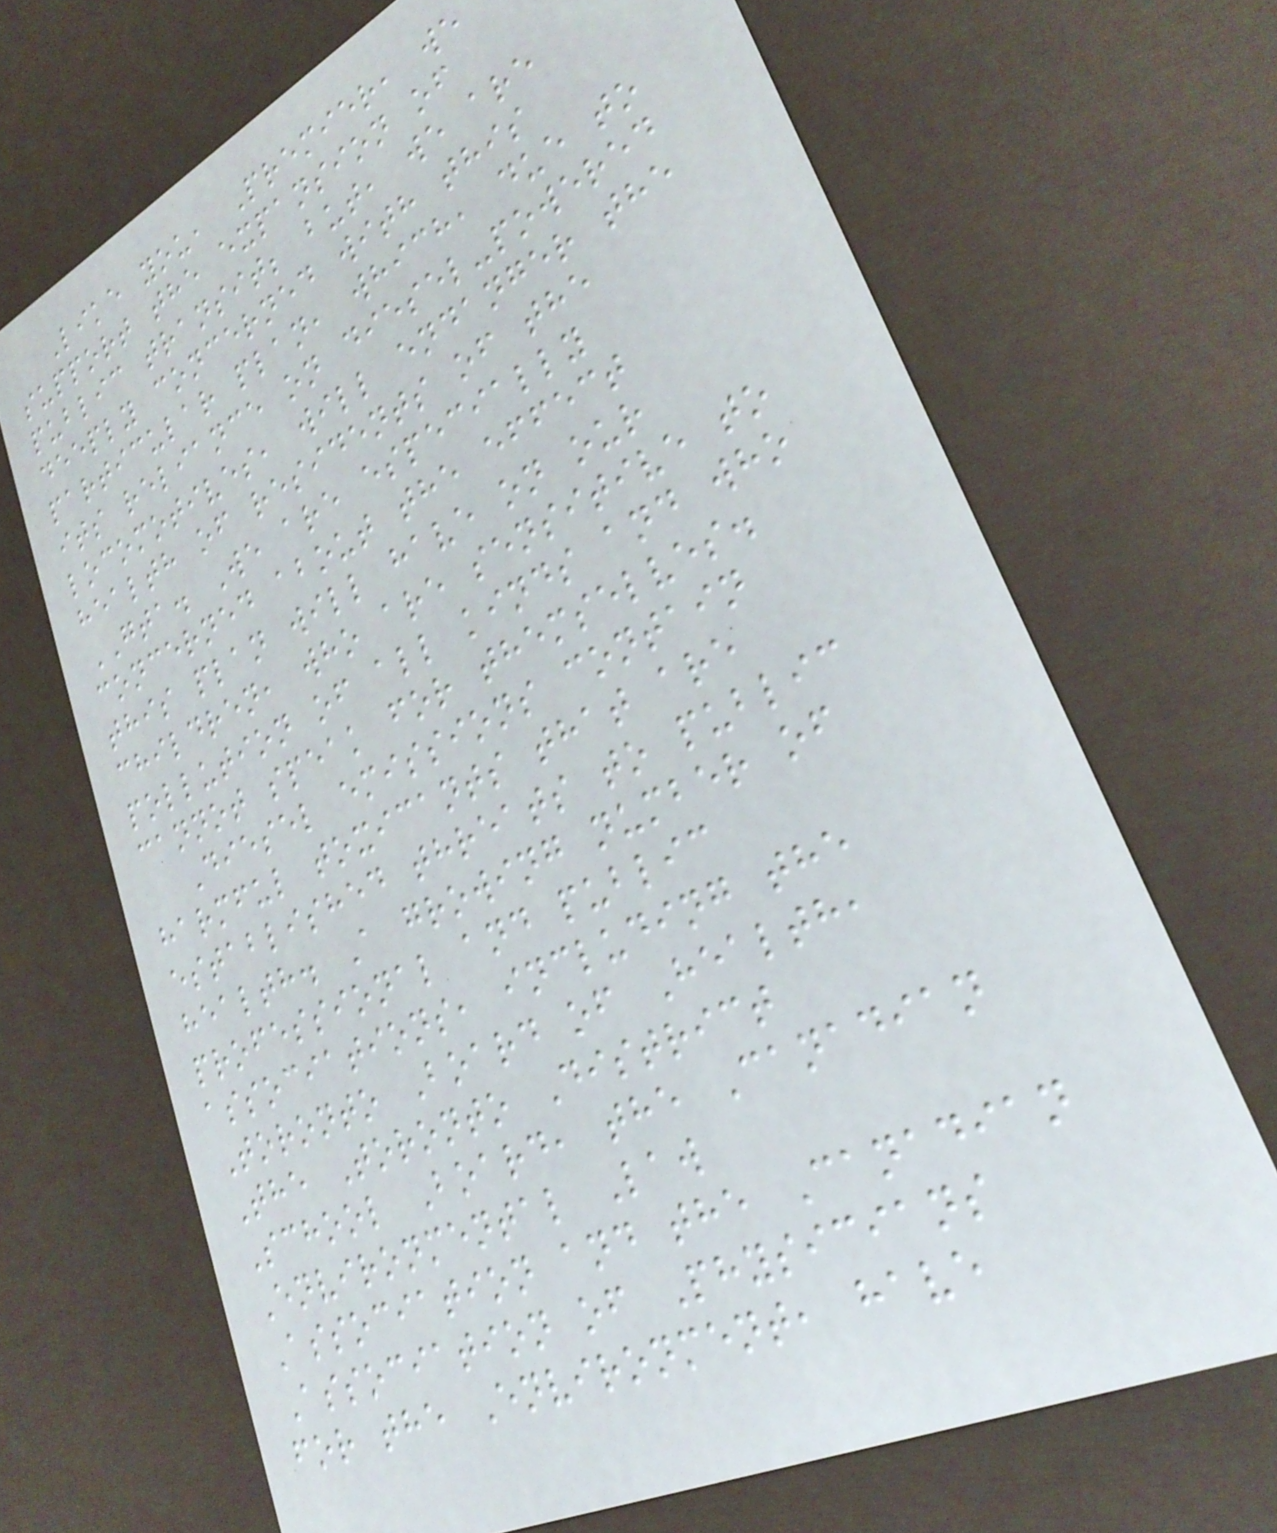Like you, Premier, we
support the expansion of
public transit; but, we are
deeply concerned with this
particular plan, which, due to
its reliance on diesel-powered
locomotives, will endanger the
health of residents of the
GTA. We are especially
concerned about the effect
this plan will have on our
children, who are sensitive to
pollution of all kinds and who
cannot speak for themselves.
Diesel emissions contain
harmful toxicants that are
established threats to public
health. A growing number of
professional and public
associations, including the
Toronto Board of Health,
The Toronto District
School Board, the Canadian
Environmental Law
Association and the Canadian
Association of Physicians
for the Environment, have
